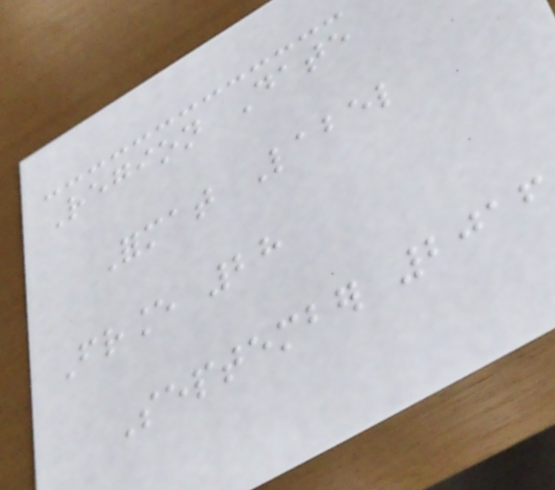Region Date
Format Label
France 28
September 2016
